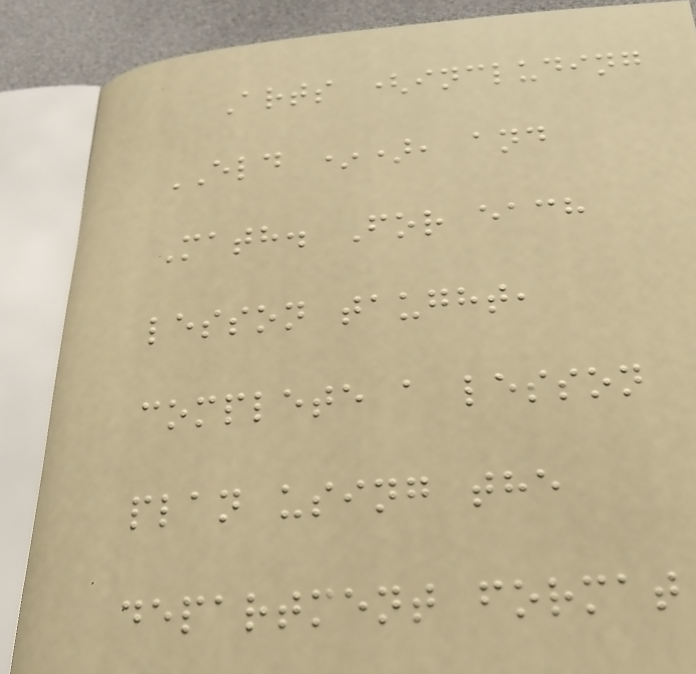Arts (including
ELD *), and
Math. For each
lesson taught,
complete a lesson
plan using the
department format
